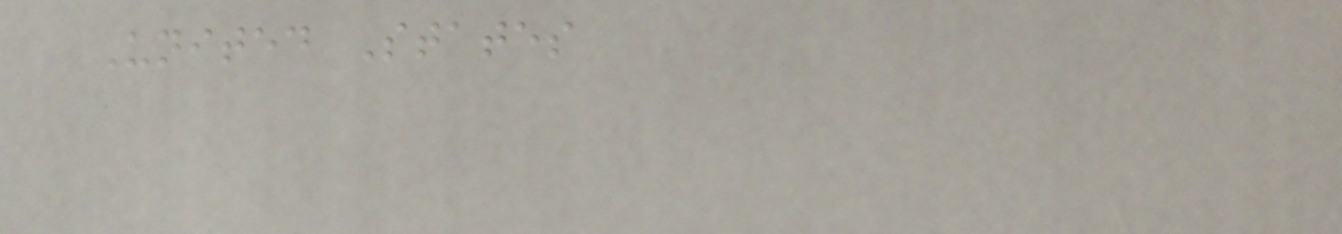United States
